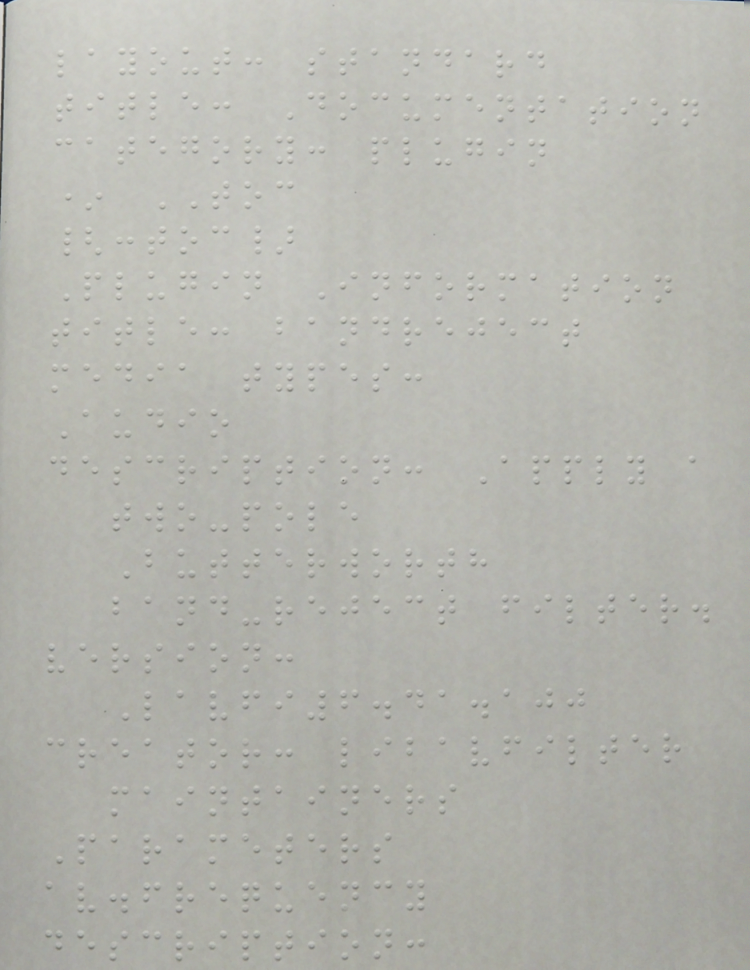layout: standard
title: Documentation
category: plugin
* TOC
{:toc}
Plugin Information
title: bandreject
media types:
Audio
description: Apply a
two-pole
Butterworth
band-reject filter.
version:
Lavfi6.41.100
creator: libavfilter
maintainers
Parameters
av.frequency
description:
